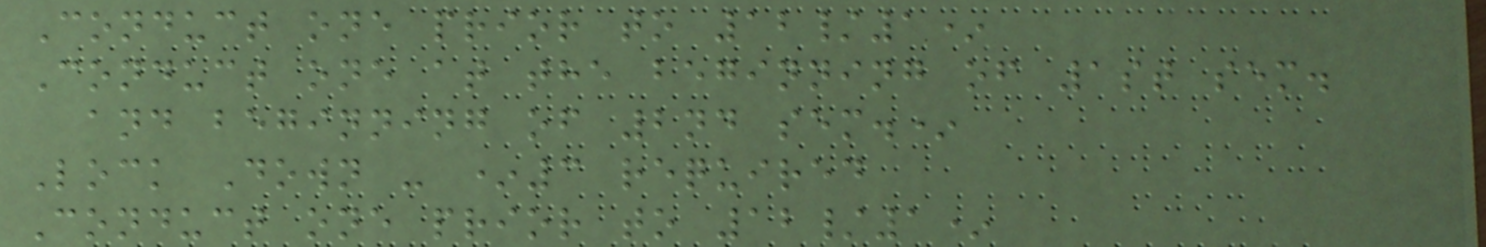Conduct one prior to 12/1*
Conduct one at the beginning of 1st sem.
and beginning of 2nd sem.*
Lock Down - *3 required
Conduct one prior to 12/1*
